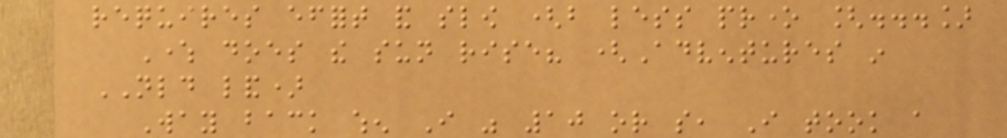requires effort and slow (but less prone [...]
Where does the sun rise? (Adventures in
NLD land)
Way back when I was 10 or so, I took a
